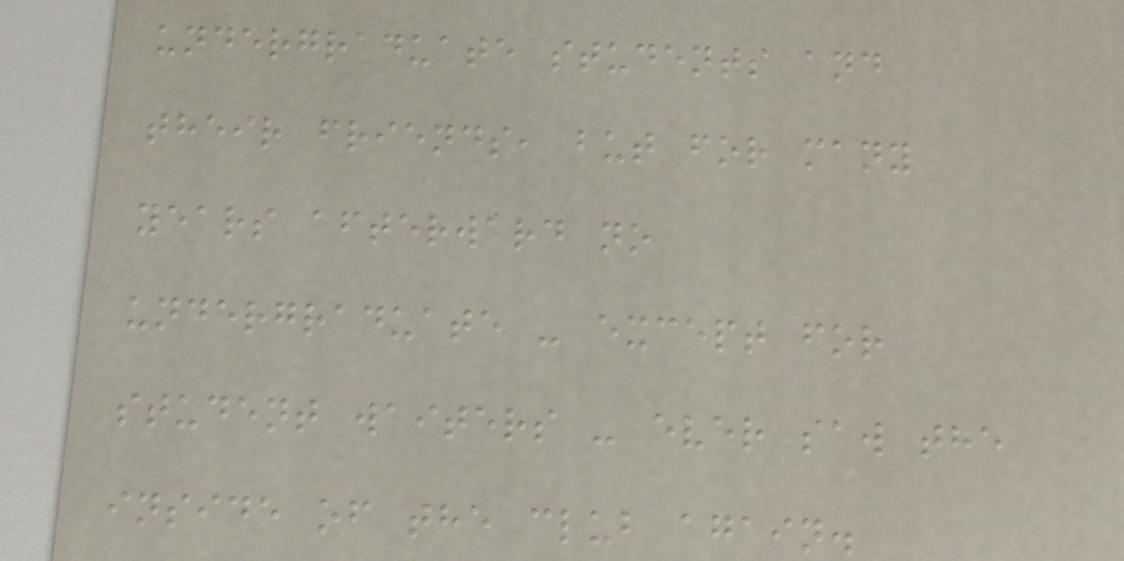undergraduate students and
their friends, but for many
years afterward no
undergraduate - except for
student waiters - ever saw the
inside of the club again.
